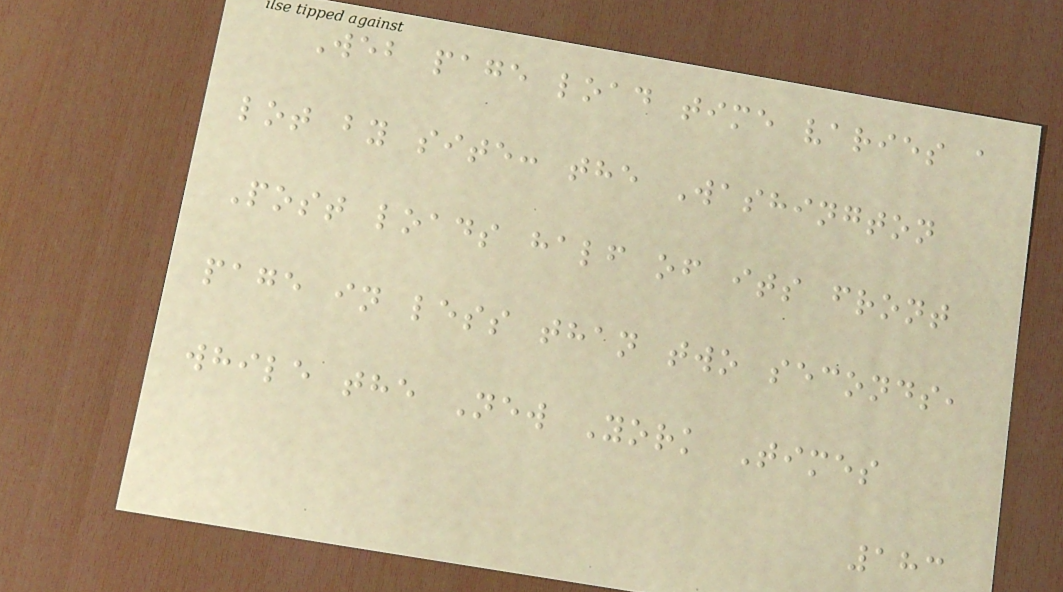Web page load time varies a
lot by site: the Washington
Post loads half of its front
page in less than two seconds,
while the New York Times
183
